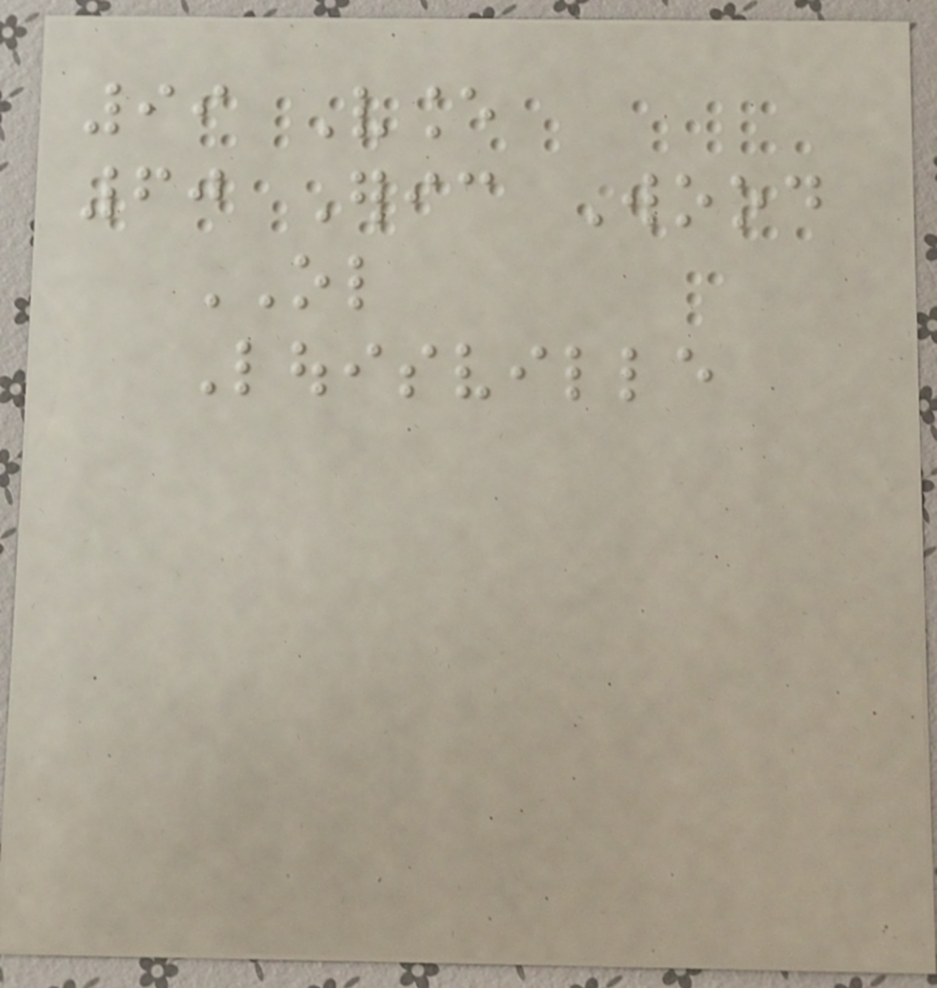99 Vance
60 Eric Wood
OL
Louisville
